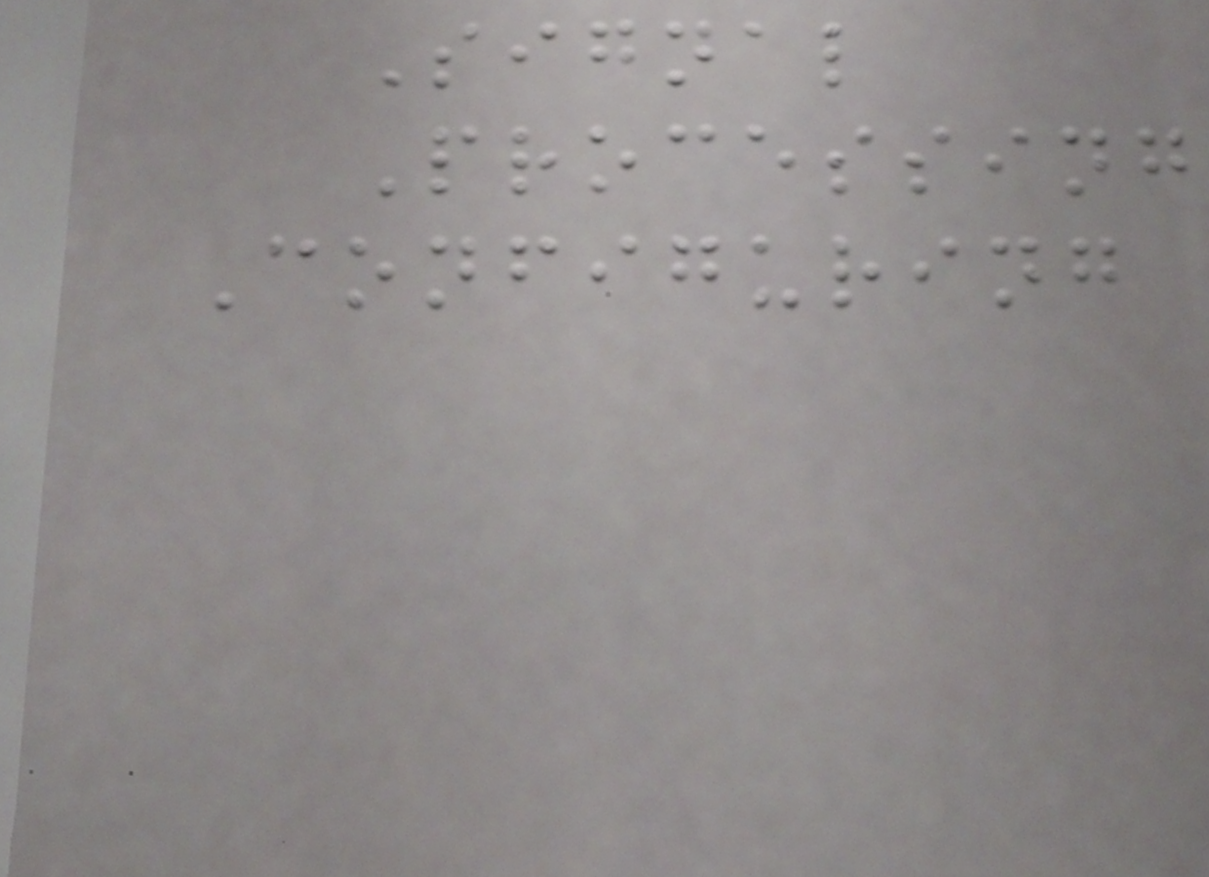Signal
Processing
Configuring
